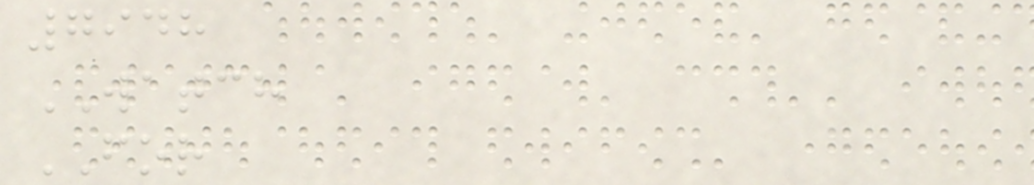7948
WATCH
FOR
